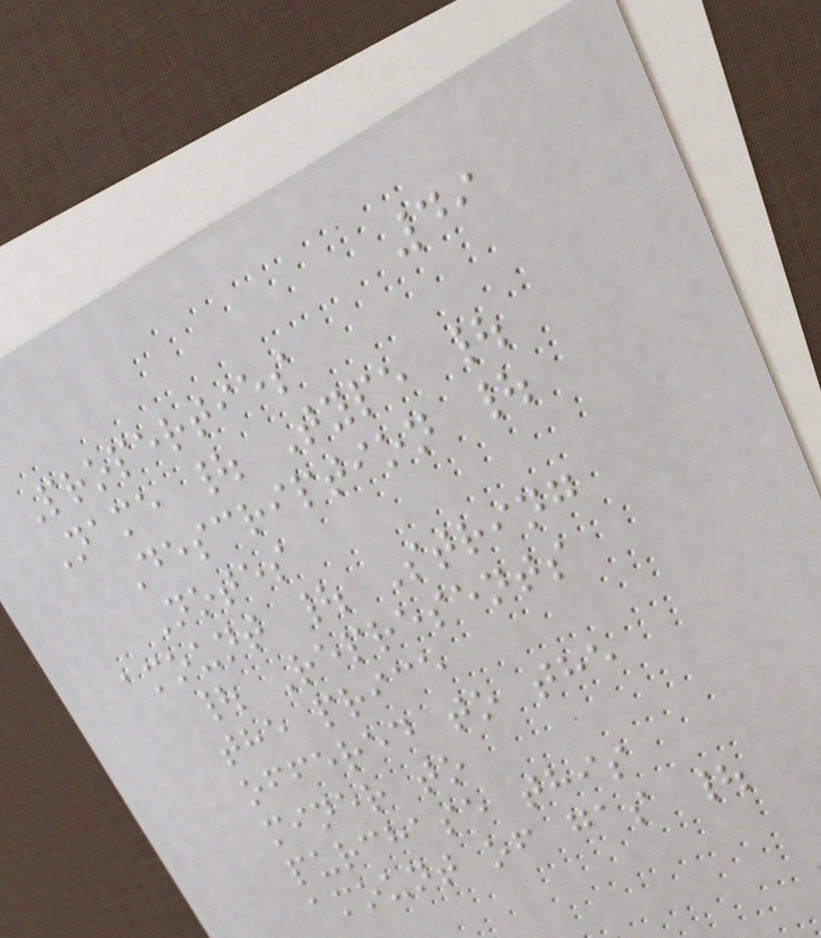49
Properties
Name | Type |
Description |
Notes
amount | String
| Represents
the price
offered to the
miner to
purchase this
amount of gas |
